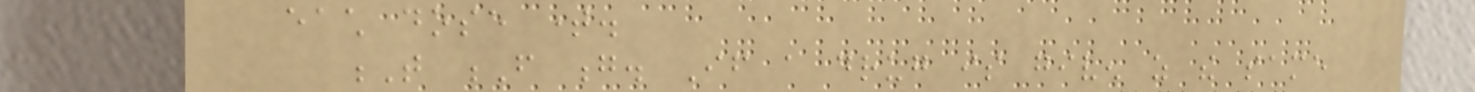each dose time.
T F g. If a drug is given as the same
